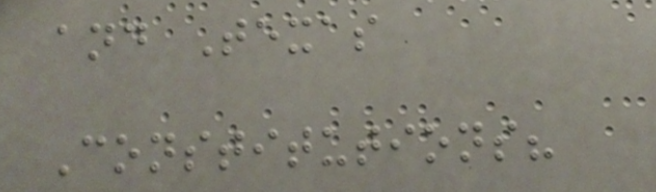and Texas
Constitutions?
